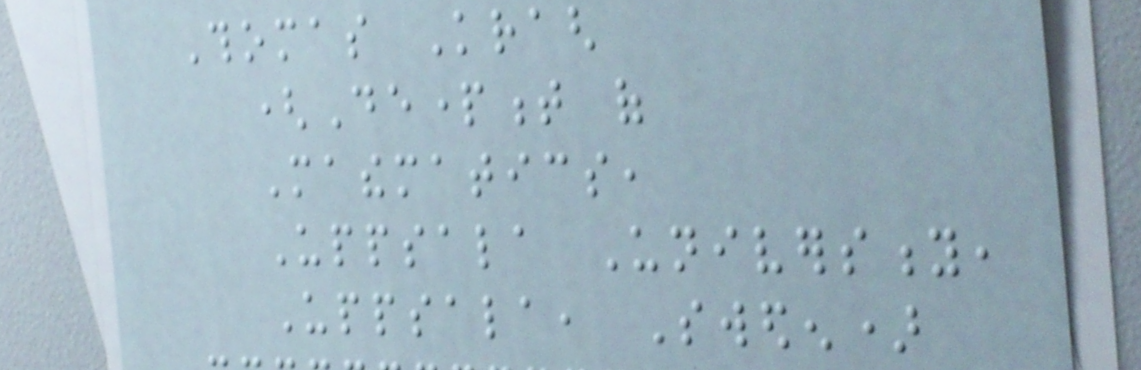Thomas Kragh
(Department of
Mathematics,
Uppsala University,
Uppsala, Sweden)
